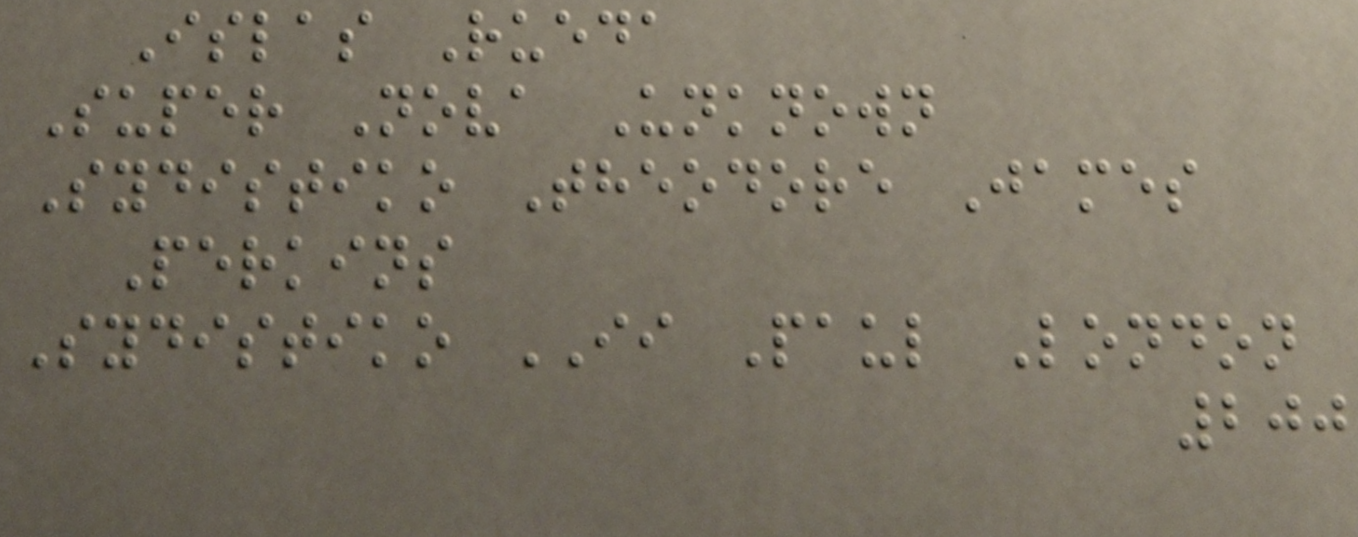Islas Rueda
Super Nova Unknown
Sydistiko Theodore James
Perkins
Sydistiko II Paul London
200
